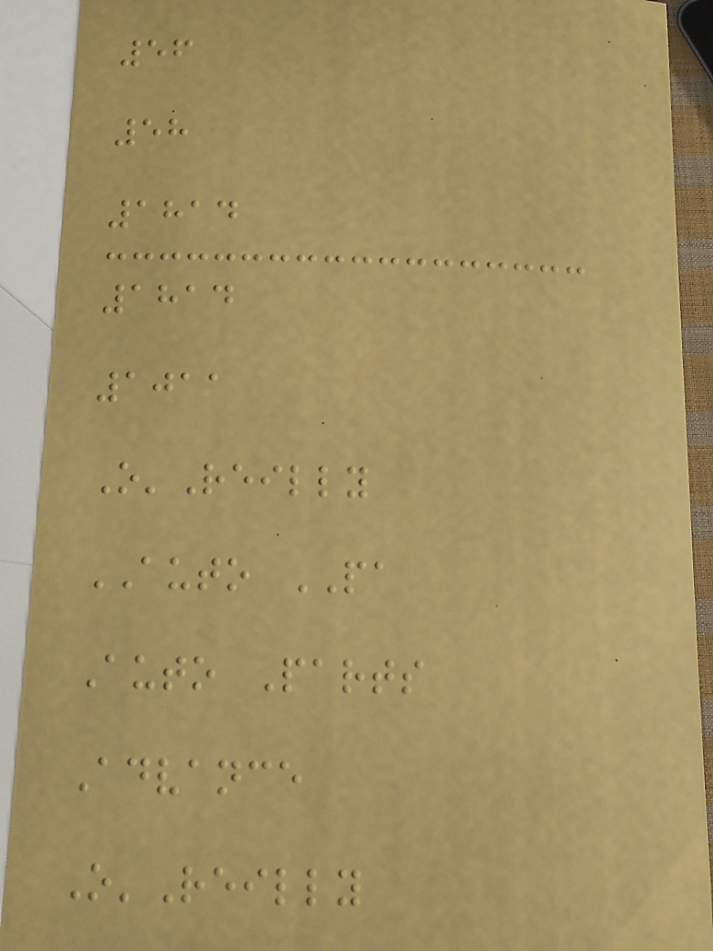56
58
1814
1814
1011
O'Reilly
AUTO PA
Auto Parts
Advance
O'Reilly
